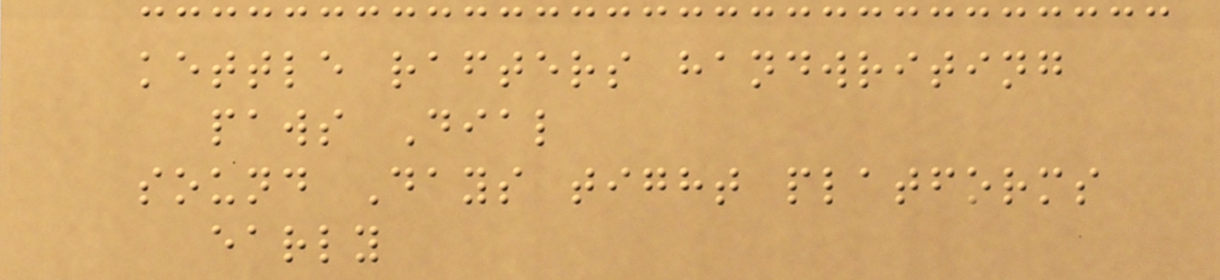kettle rafters handwriting
paws Dial
sound Days tight platforms
early
